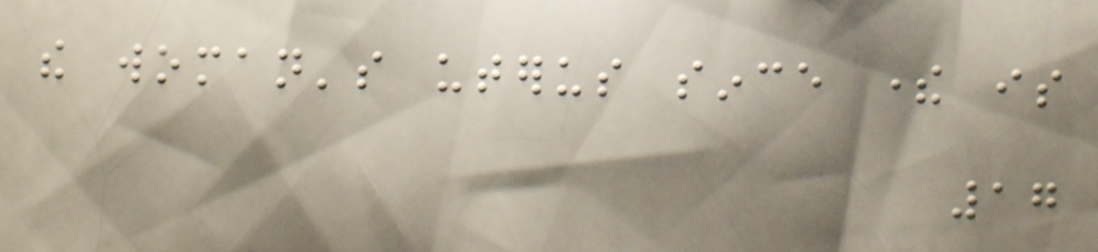the woman's uterus since there is
17
